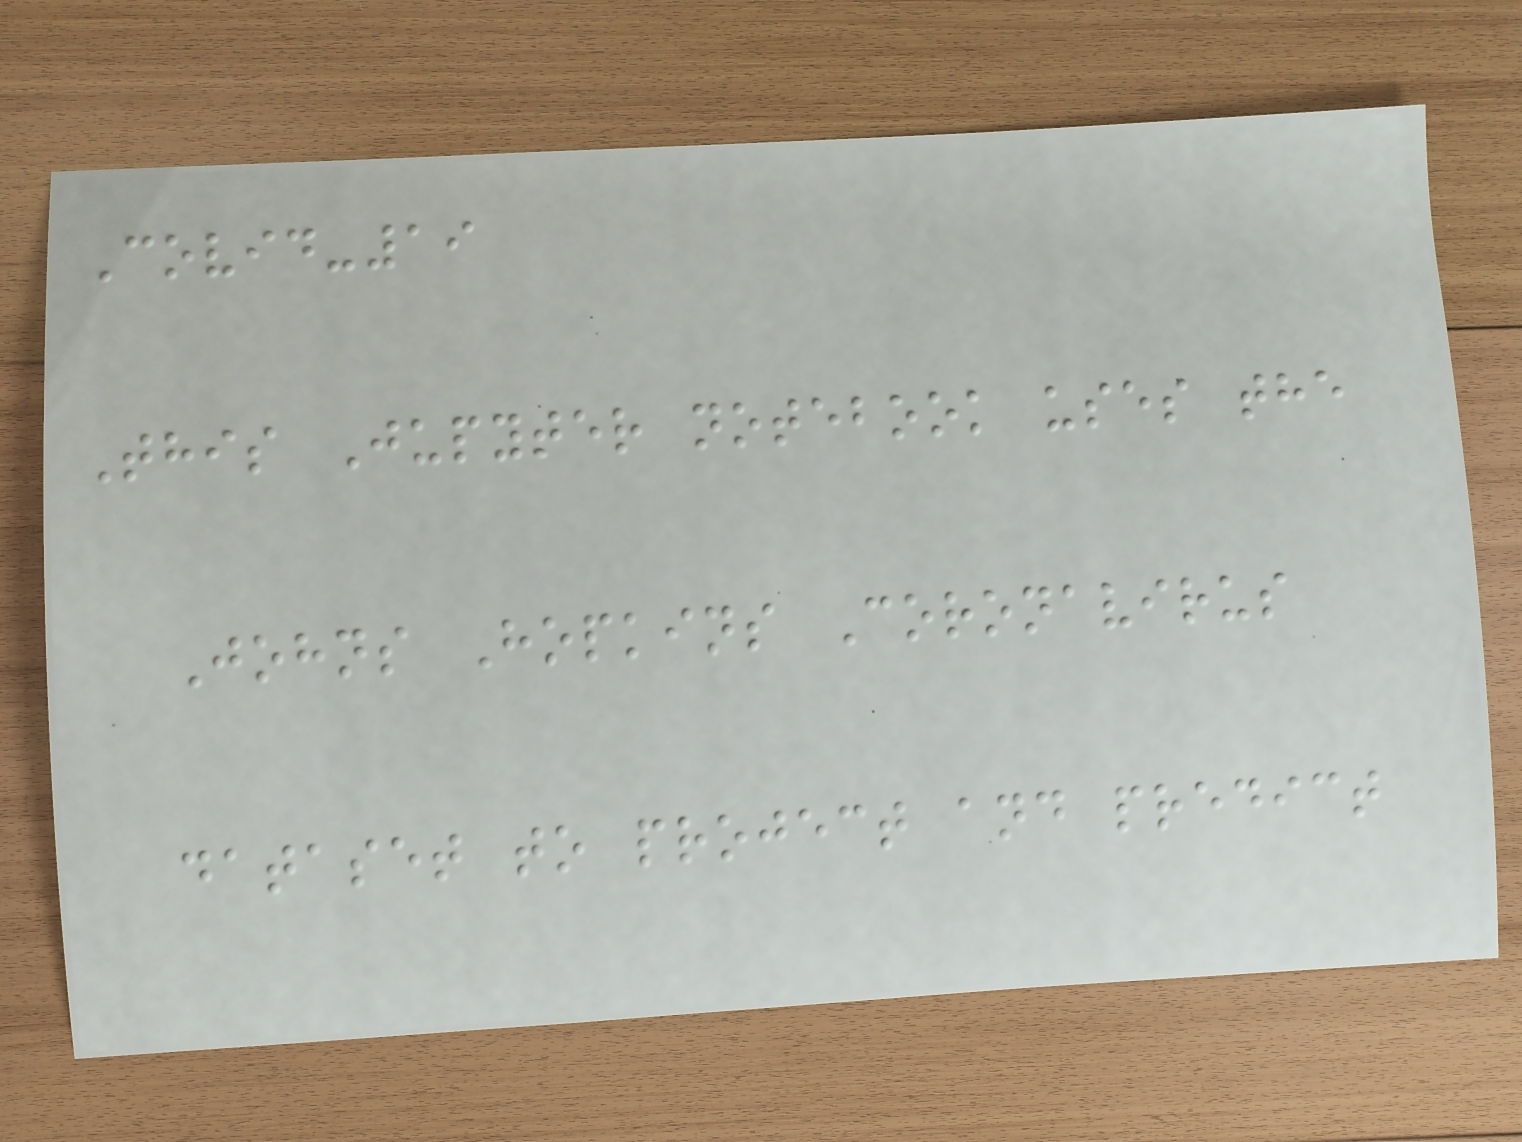Covid-19
This Jupyter notebook uses the
Johns Hopkins Coronavirus
dataset to project and predict
